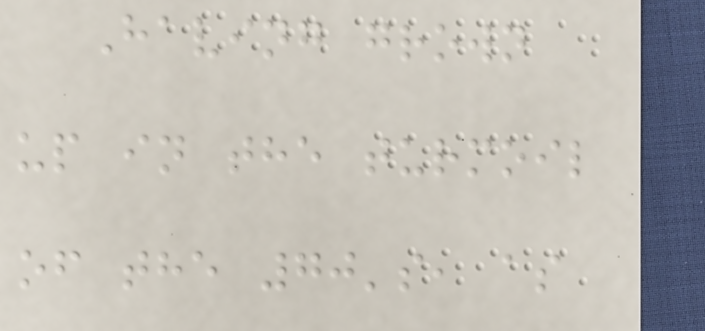Having grown
up in the turmoil
of the 70's, as
